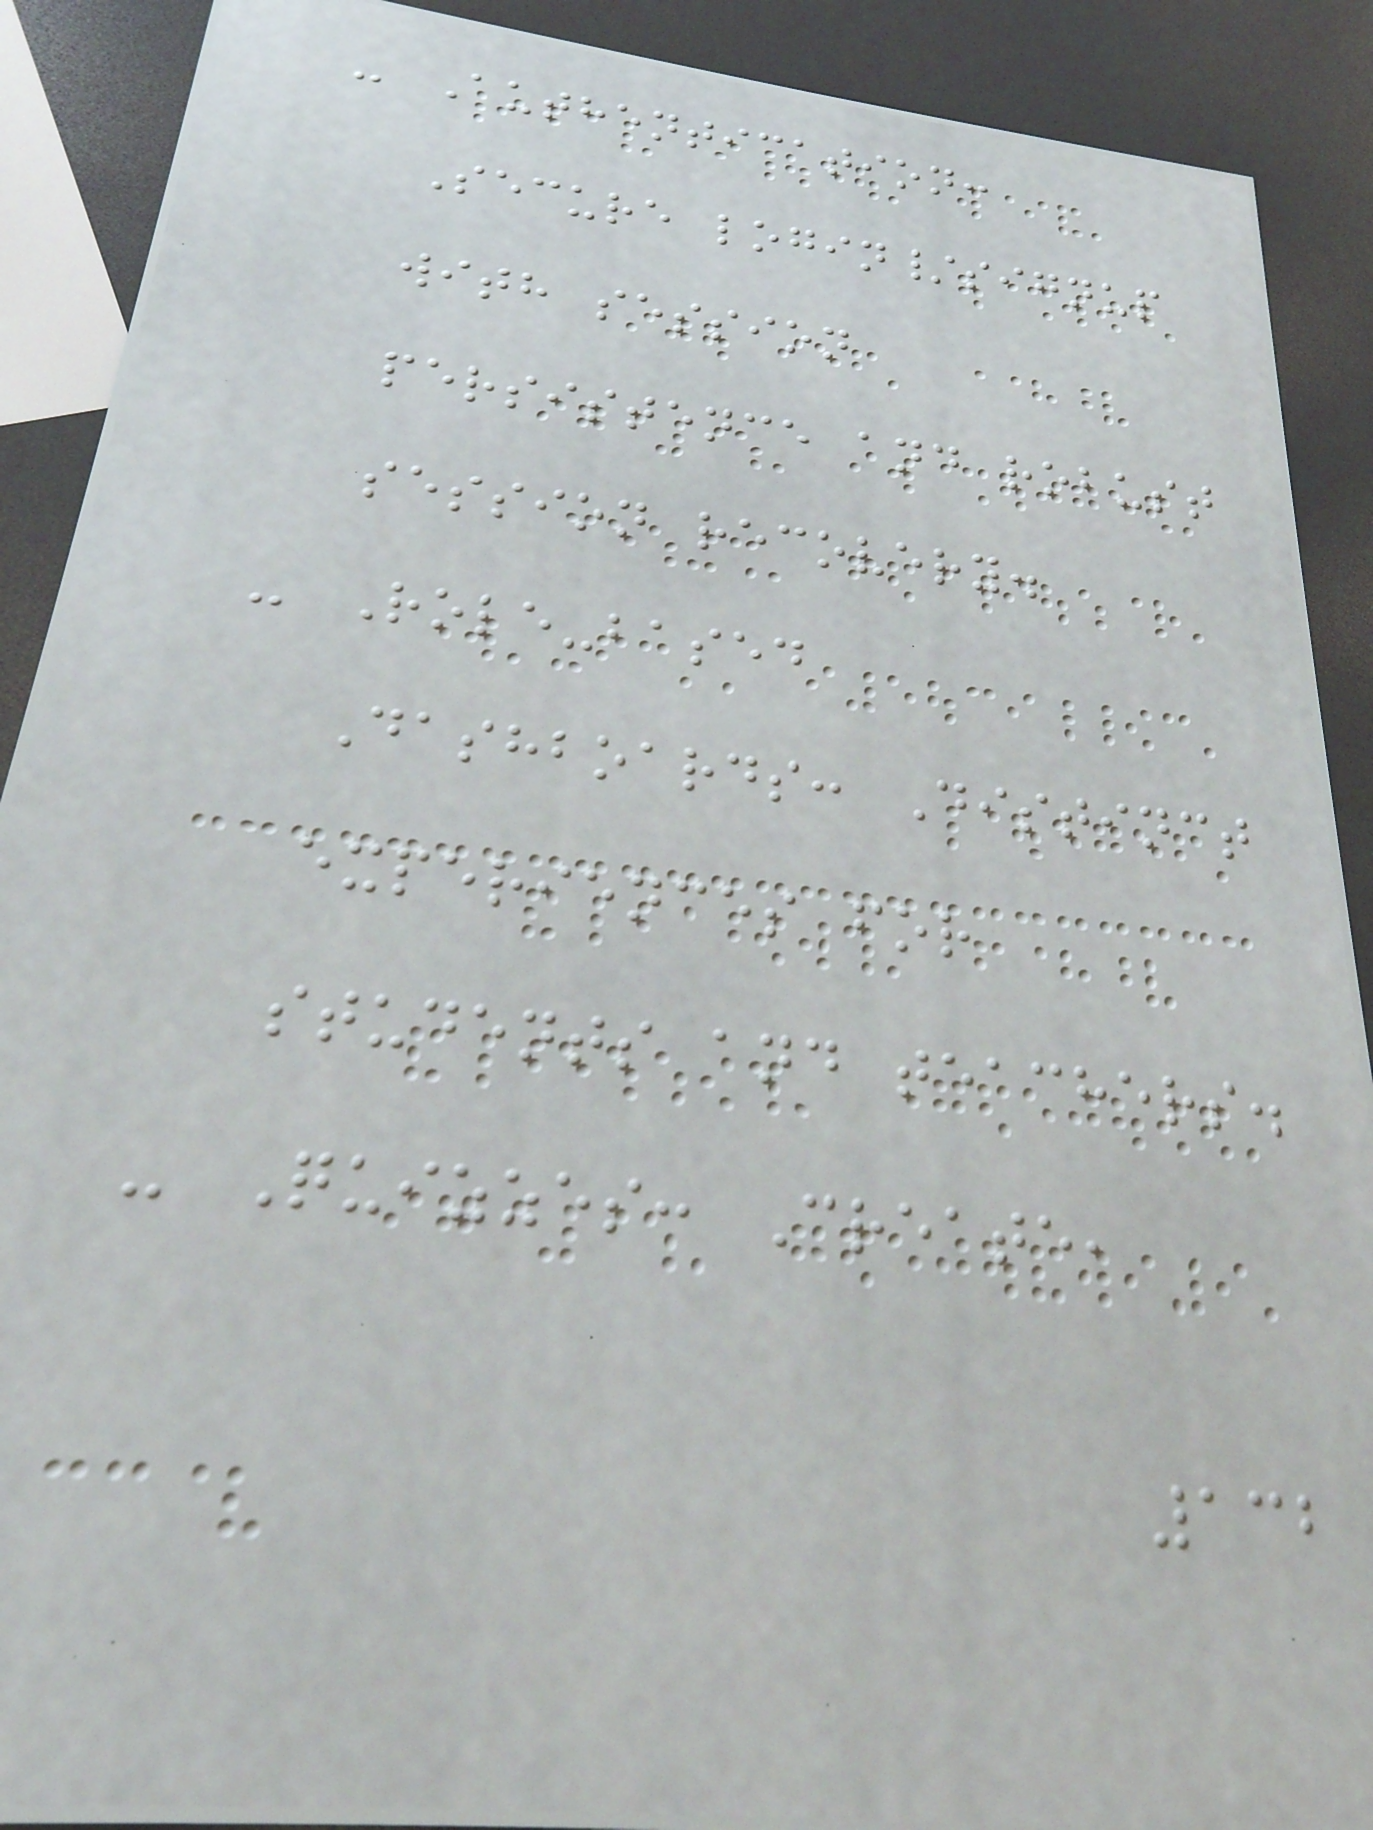- Authentication:
Secure login/signup
with session
persistence and robust
session recovery.
- Role-based
Dashboards: Distinct
experiences for
students and teachers.
- Quizzes: Create,
132
